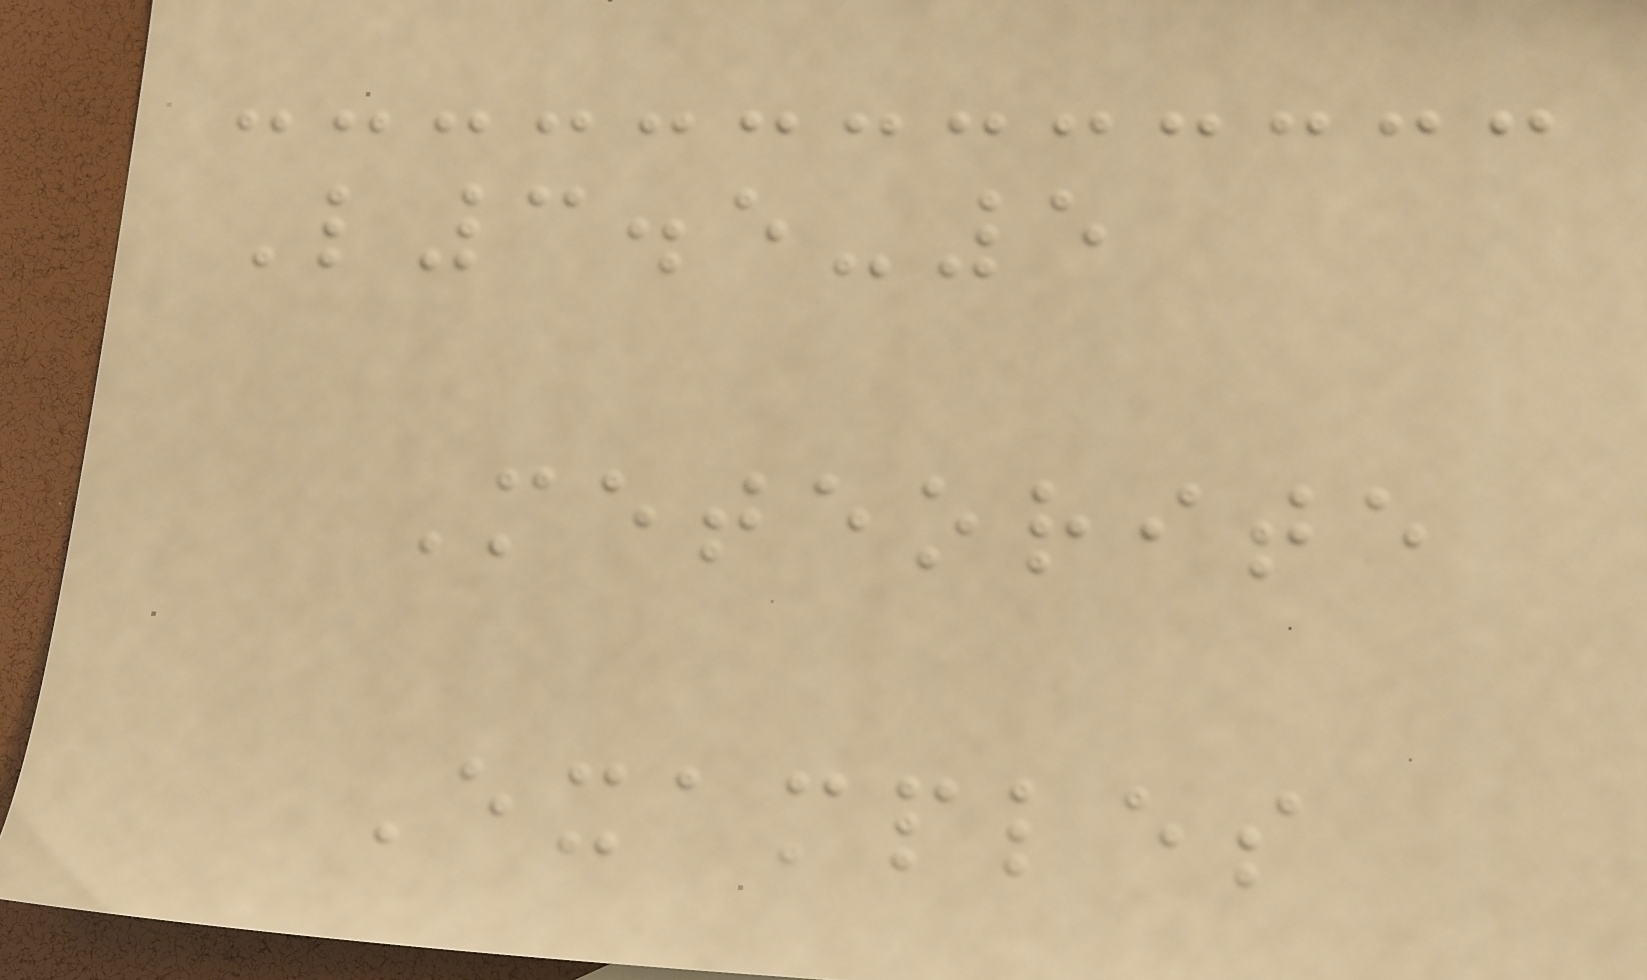L3.5-5
Meteorite
Examples
